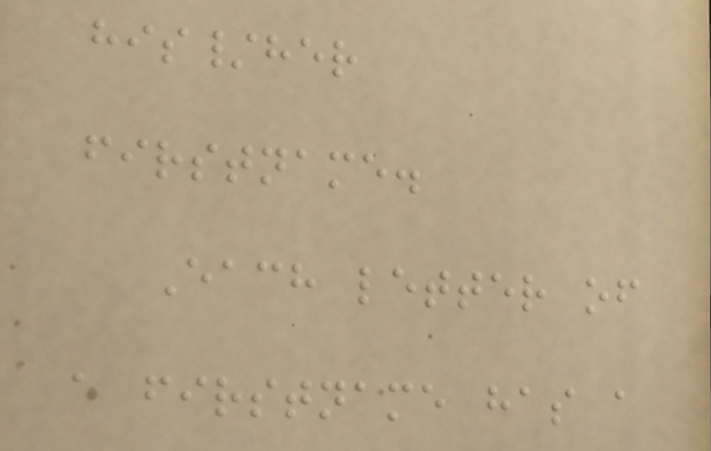his/her
firstname.
Each letter of
a firstname has a
